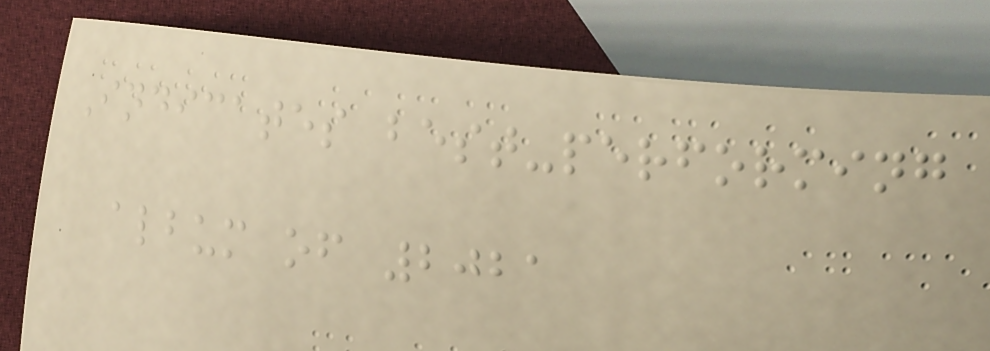Indicates best-performing
album of 2021
